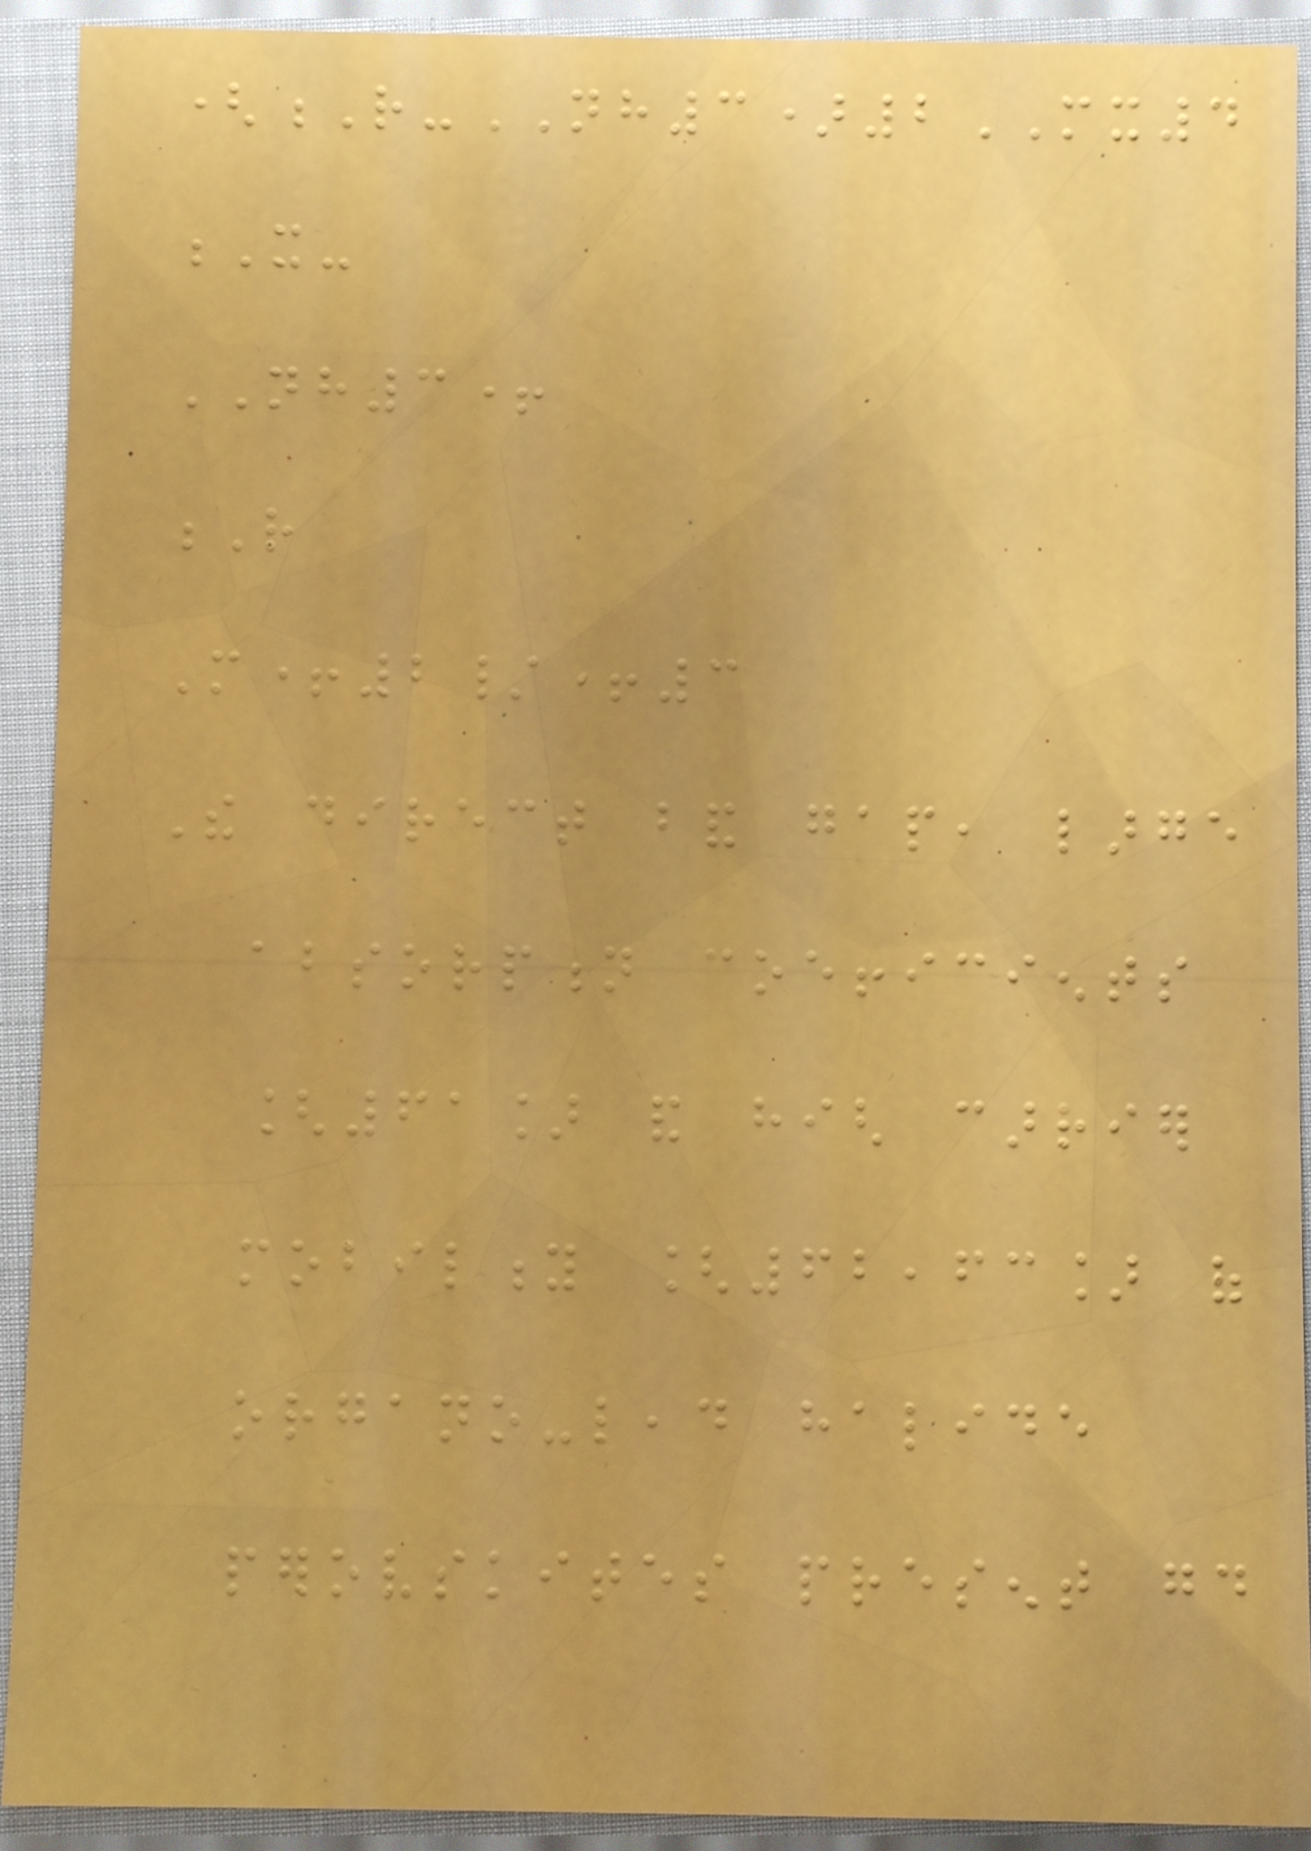(R-NH3)2MX4
X-
NH3+
R
M+2/+3
The direct band gap, large
absorption coefficients
[61] and high carrier
mobility [62,63] of
organo-lead halide
perovskites present good
